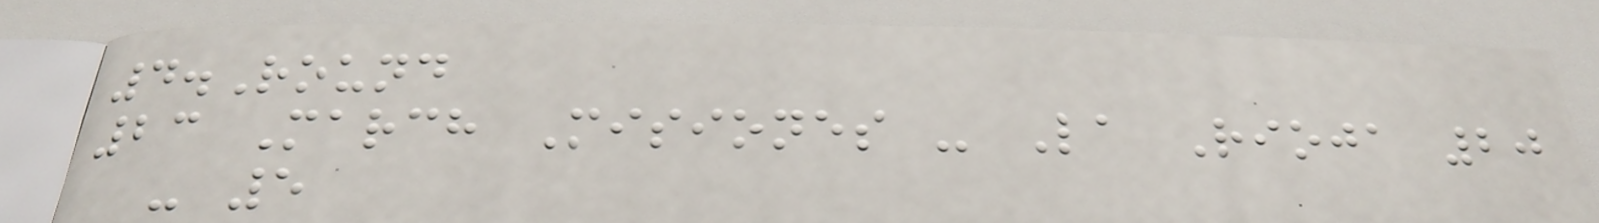4.Round
23 March Misiones - La Rioja 20
- 5
